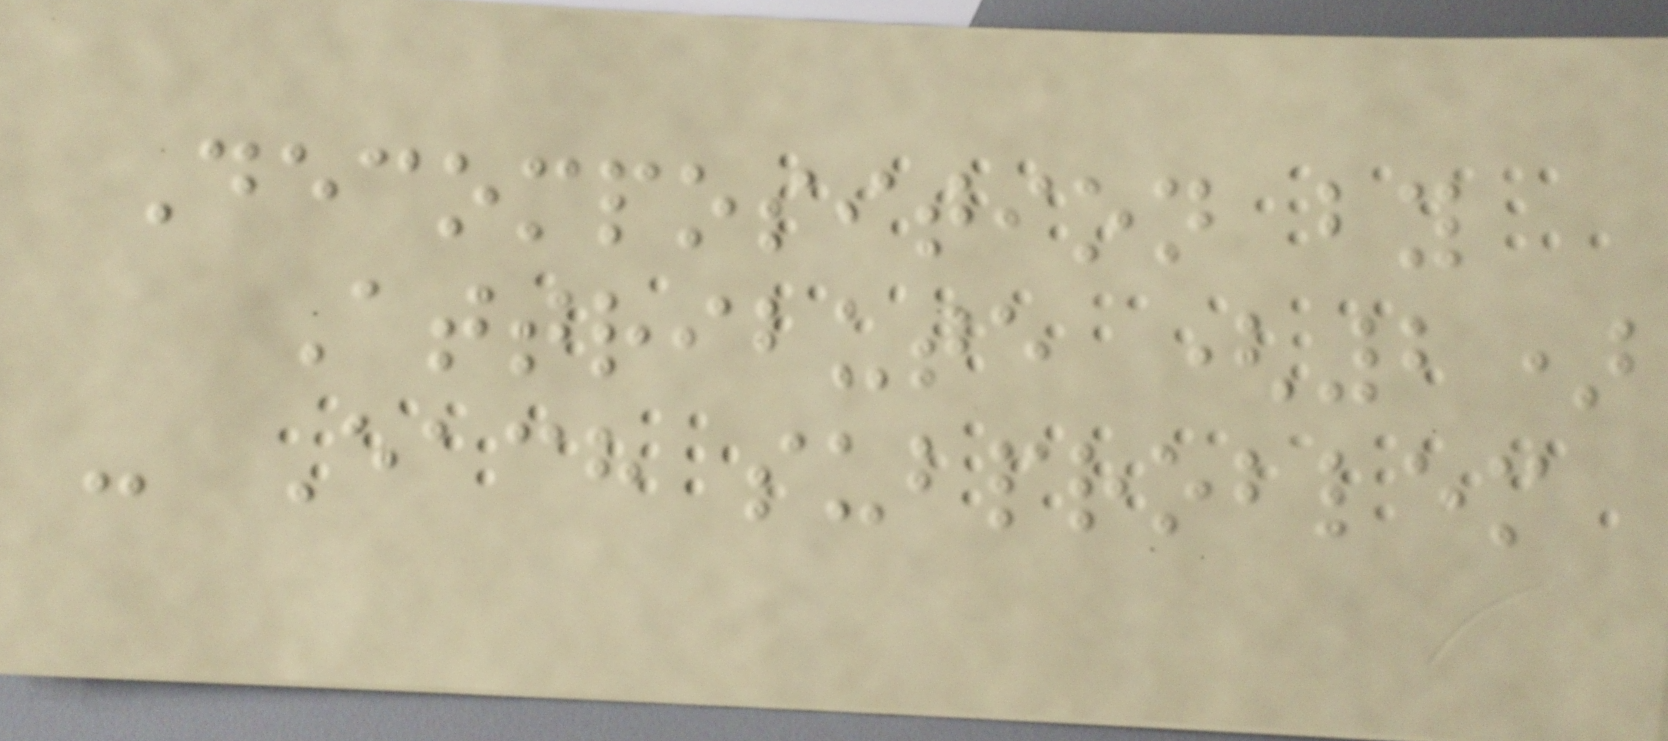Decomposition by
Attribute (2)
- Each subproblem
